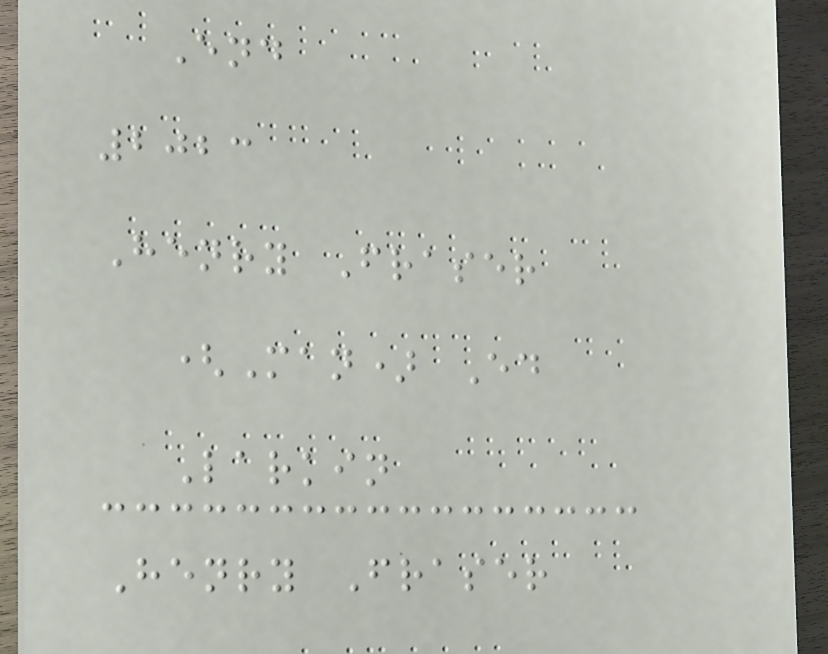End
2023
Henry Fraser
(Man) Ed
Larkin
Henry Fraser
